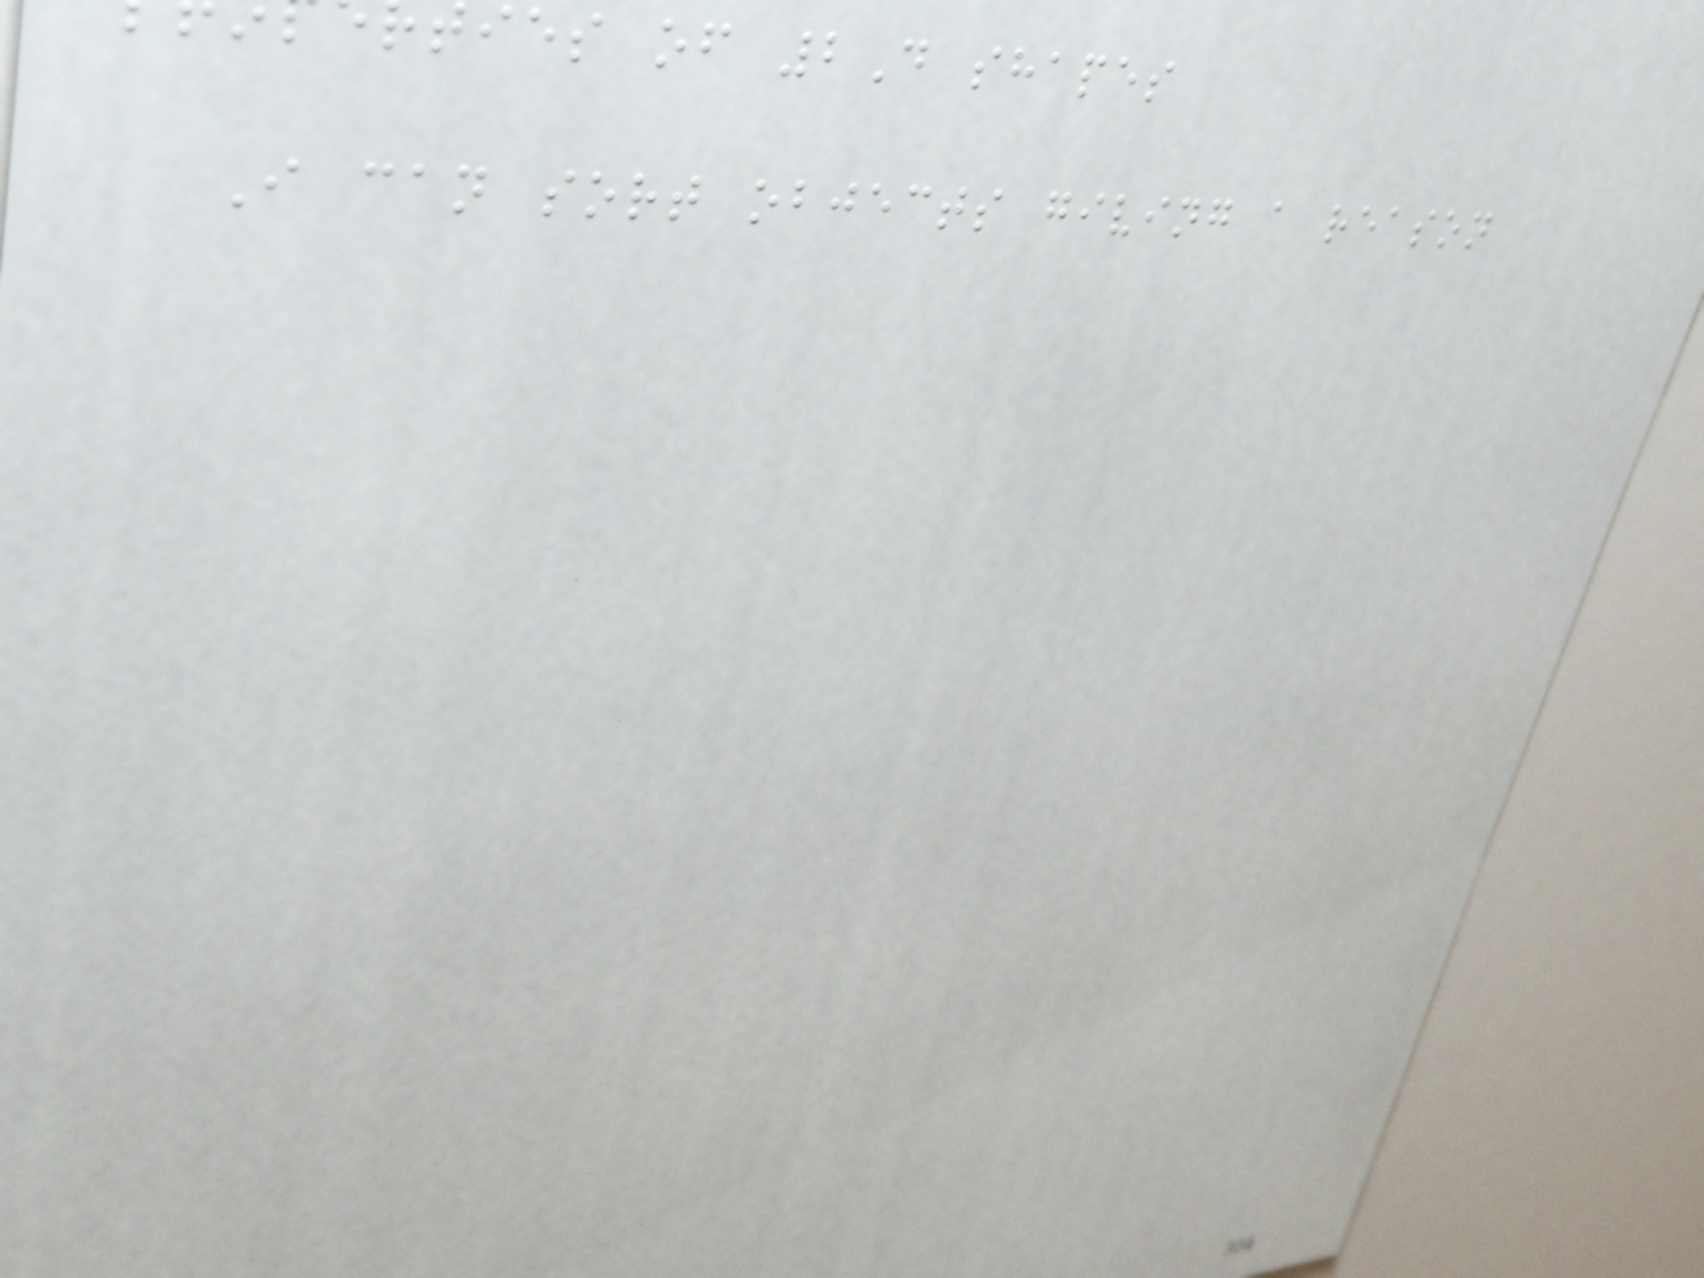ties of 2D shapes
I can sort objects giving a reason
